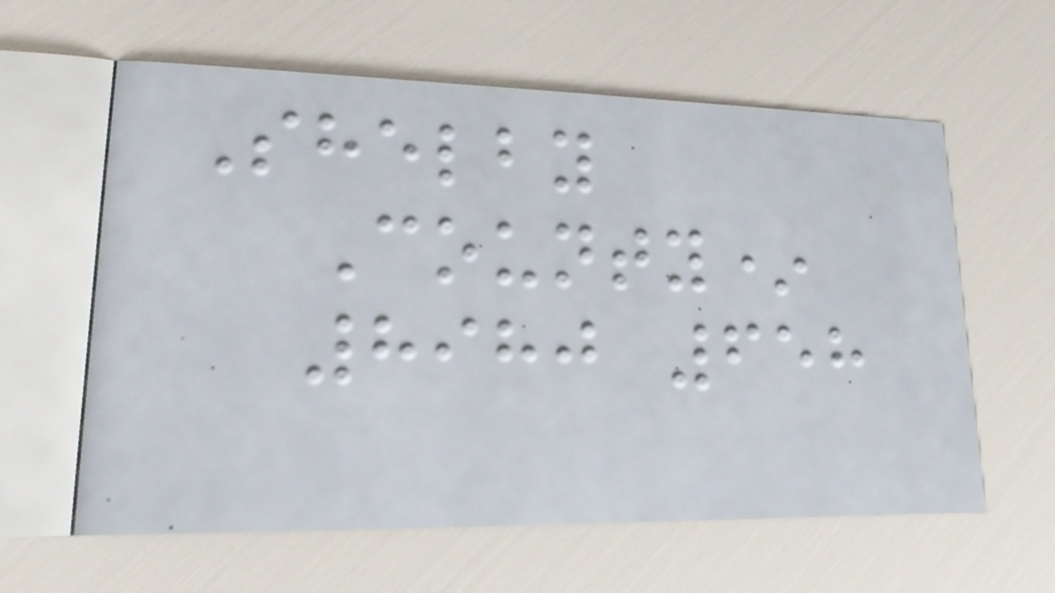Shelby
County*
8980 658
